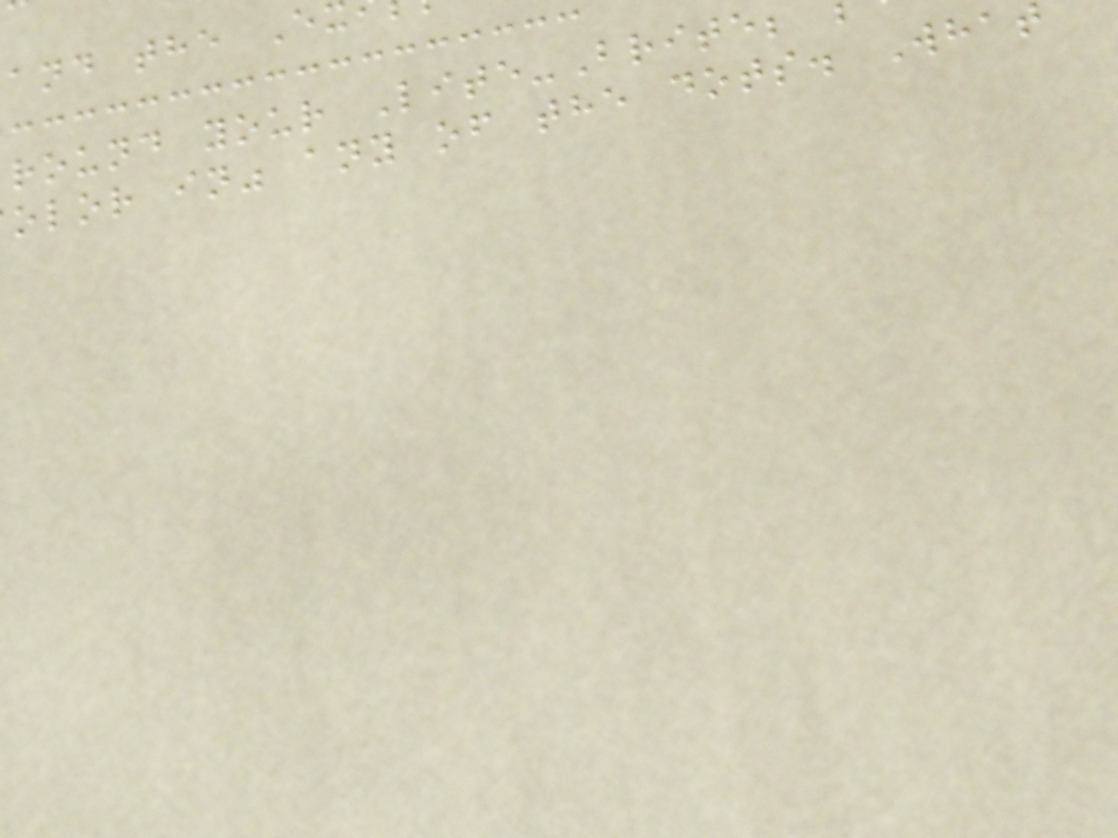and the E
round your Lite-Brite;
olor in" any of the dots. What
